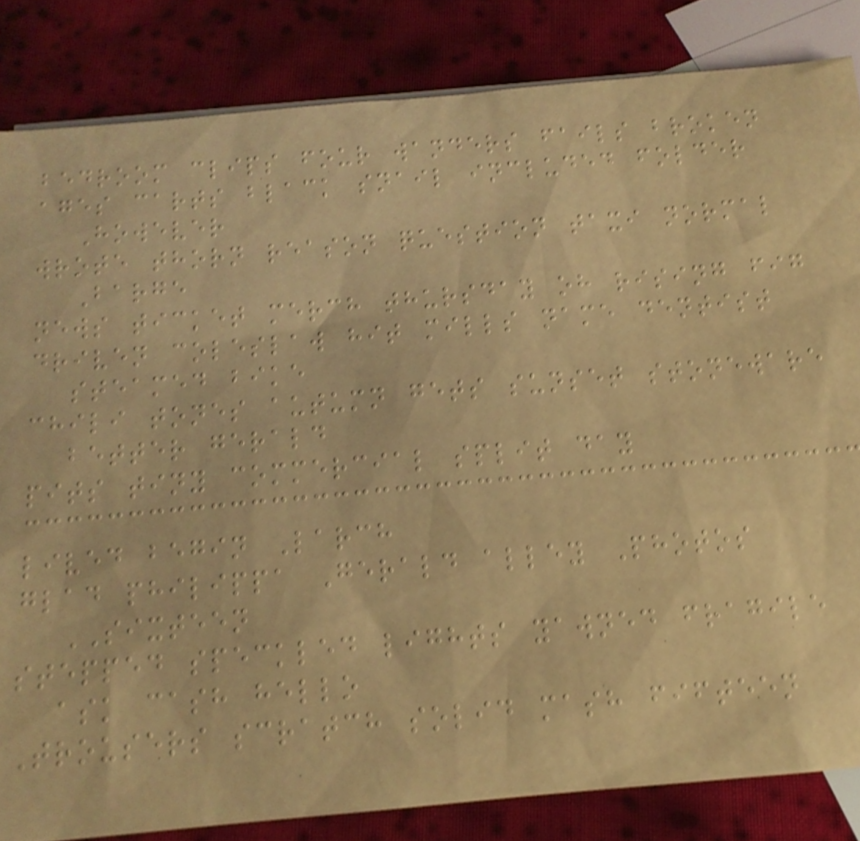bedroom clips four wanders fails broken
ages carts black snail included folder
However
wrote thorn reason question taxi normal
Barge
news ticket merch thursday oh rising fig
driven coleslaw hit mills name dentist
steamed bike
chili tones autumn gets sunset stoneware
better gerald
pits tiny commercial split day
lived begin Larch
glad philippa Gerald alley Photos
SIXTEEN
stepped speckled lights yawned fragile
ask cash hello
Trousers scratch solid mash fifteen
